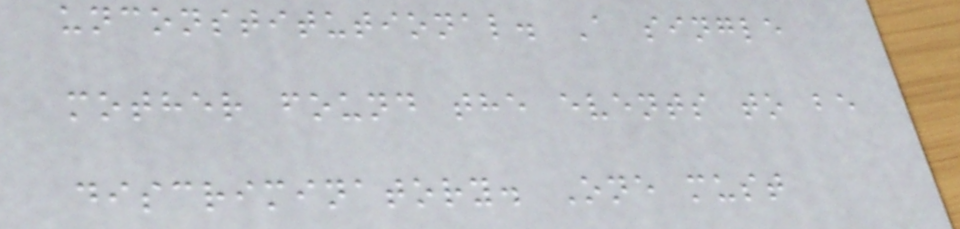unconstitutional. A single
mother found the events to be
discriminatory. One must
